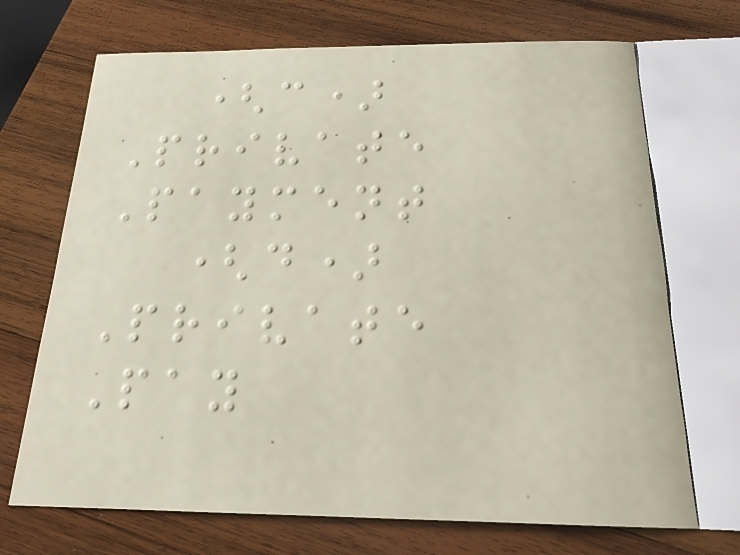(c)
Private
Payment
(d)
Private
Pay
